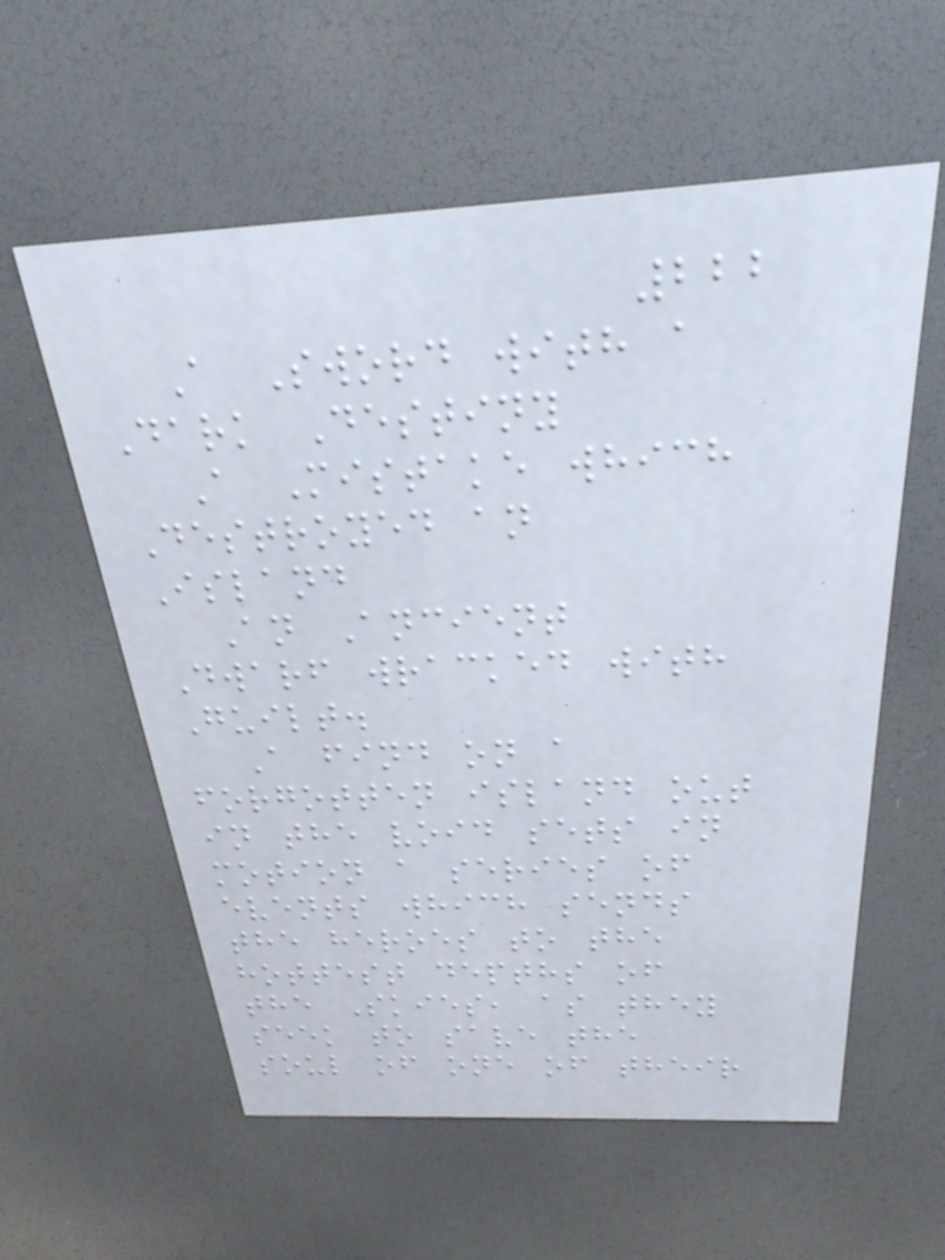222
A Sword with a
Dark Destiny
A Mistake which
Destroyed an
Island
An Ancient
Dwarf wracked with
Guilt.
A find on a
forgotten island out
in the void sets in
motion a series of
events which sends
the heroes to the
hottest depths of
the Skies, as they
seek to save the
soul of one of their
